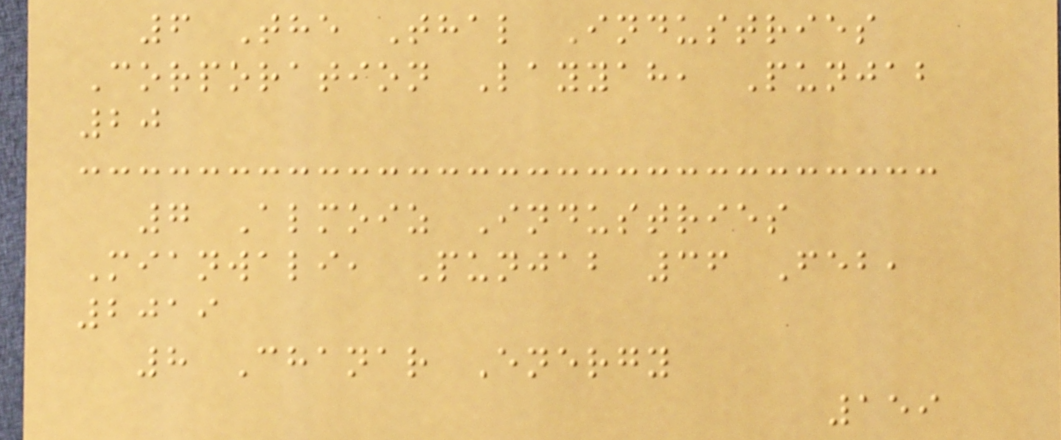6 The Thal Industries
Corporation Layyah, Punjab
20
7 Almoiz Industries
Mianwali, Punjab 36 Feb,
2019
8 Chanar Energy
159
